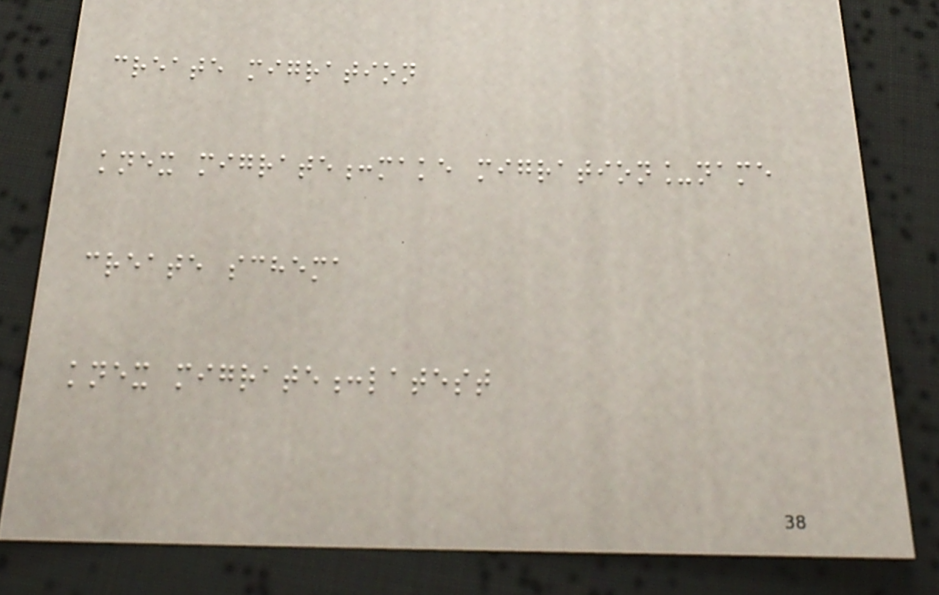create migration
knex migrate:make migration_name
create schema
knex migrate:latest
